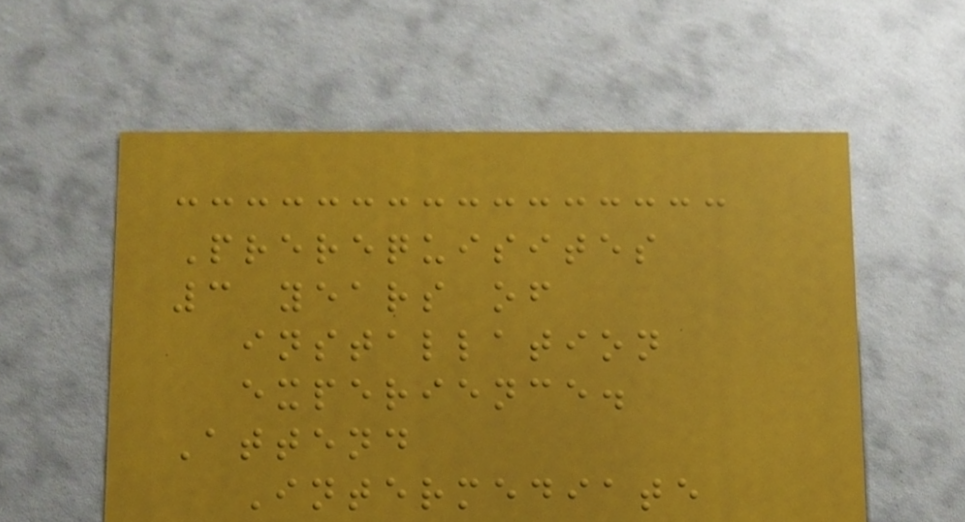Prerequisites
3 years of
installation
experience.
Attend
Intermediate
